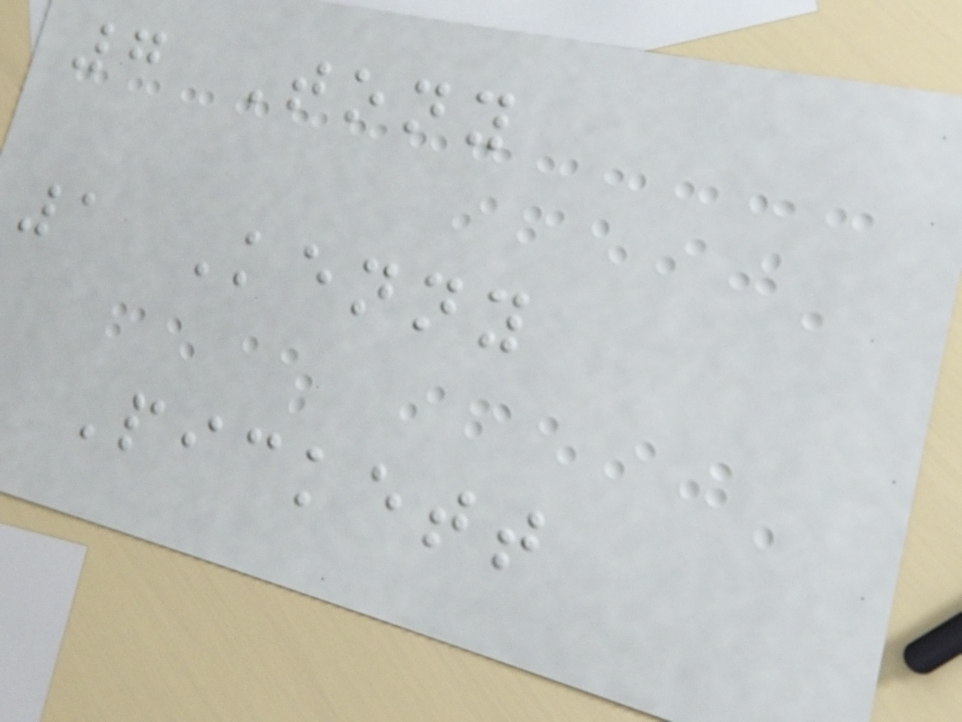7 Tony
1 Kenny
Pickett
